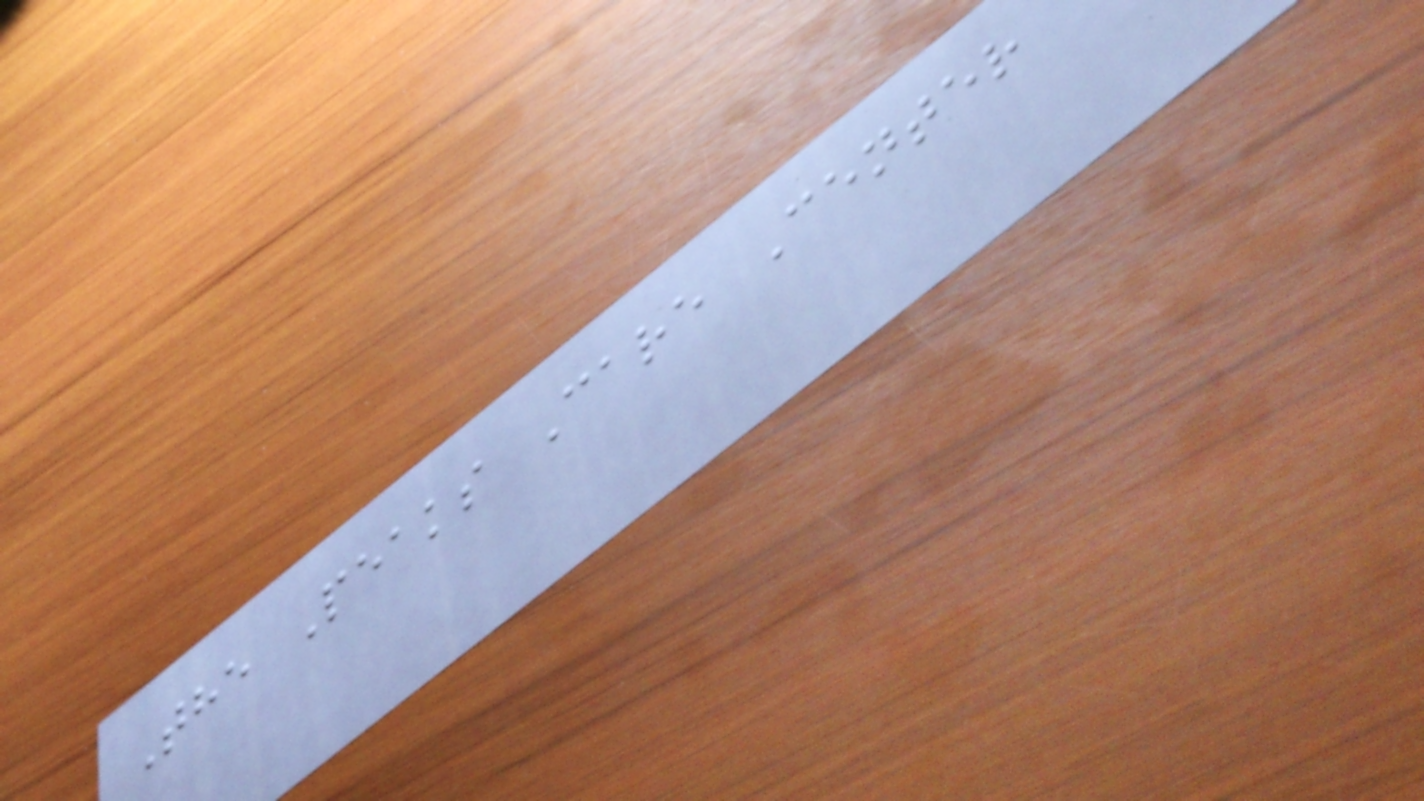The Peaks Care Center
